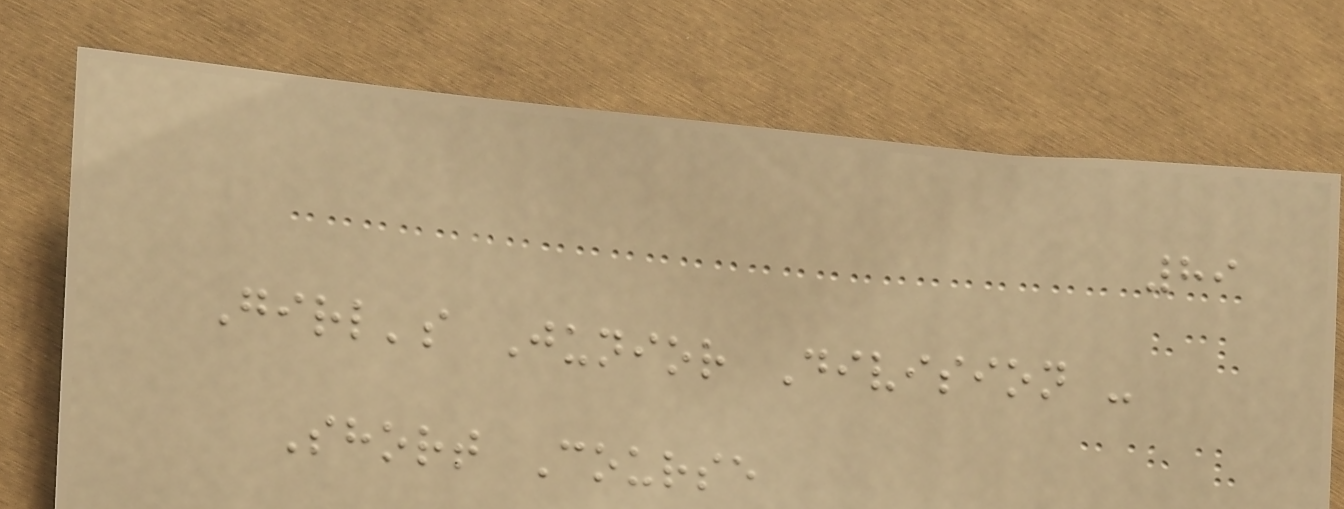89
Girl's Junior Division -
Short Course
